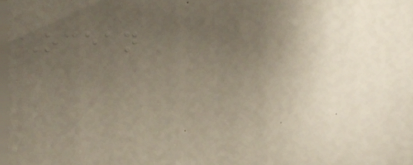Ocean
